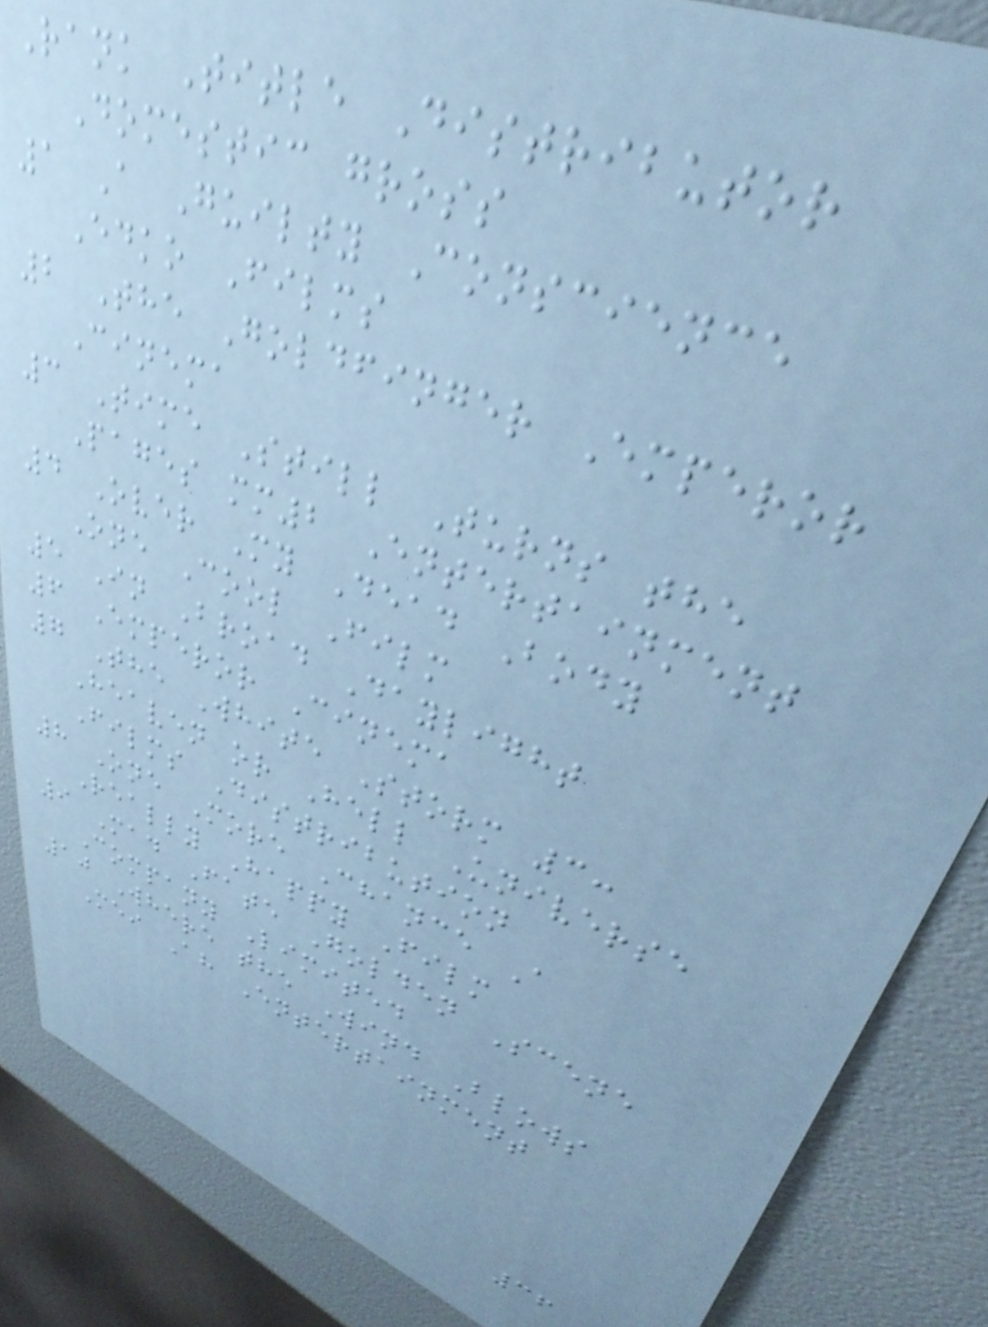Rank Title Distributor
Domestic gross
1 A Guilty Conscience
Edko Films
2 The Goldfinger Emperor
Cinema
3 Time Still Turns the
Pages mm2 Entertainment
4 Over My Dead Body
One Cool Film
5 In Broad Daylight
6 Emperor Cinema
7 The White Storm 3:
Heaven or Hell Universe
Films Distribution
8 One More Chance A
Really Happy Film
9 Mad Fate Golden Scene
Company Limited
10 Where the Wind Blows
Mei Ah Entertainment
36
